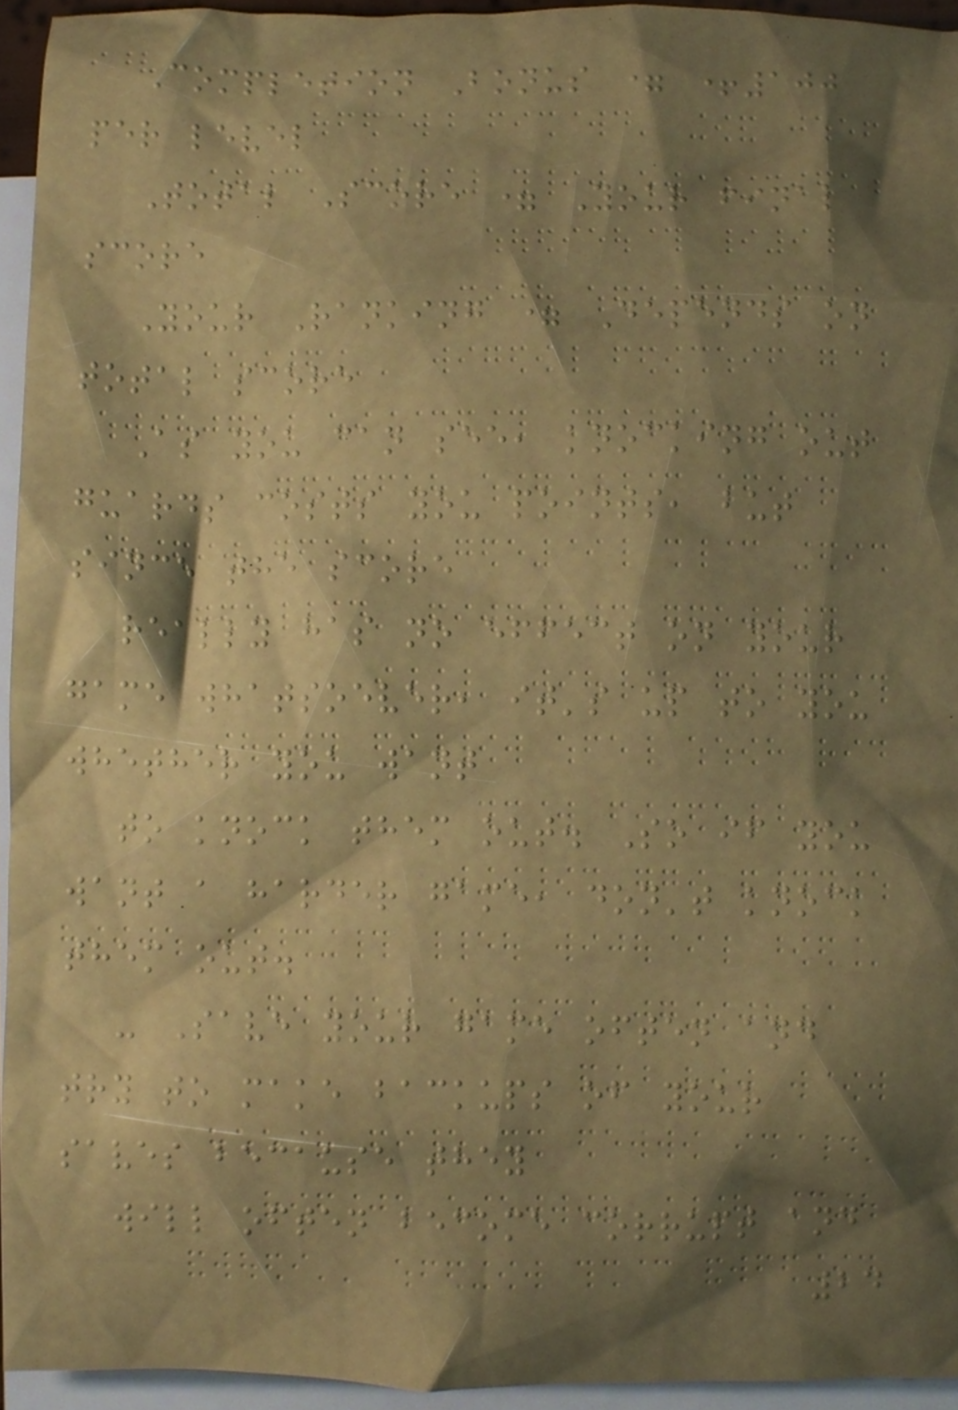Completion Bonus = +100
per level
Total Score = Your final
score
Your Ranking = Depends on
total score
As you can see, knocking out
guards costs you points, but
since the score
really has no effect on your
game whatsoever, it's up to you
whether you want
to knock them out. So if you
want a harder game, don't knock
them out.
- Save your game often and
try to make backups of your
saves because they
will often become corrupt and
24
